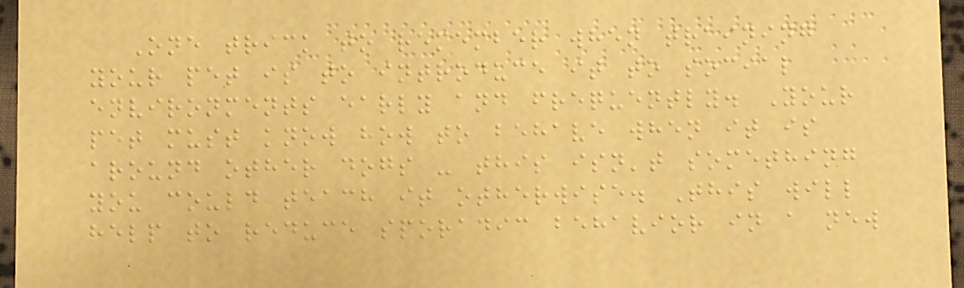One trick to remember when training
your pet is to introduce it to social
environments early and frequently. Your
pet must know how to behave when it is
around other dogs - this isn't something
you could teach it otherwise. This will
help to reduce sporadic behavior in a new
